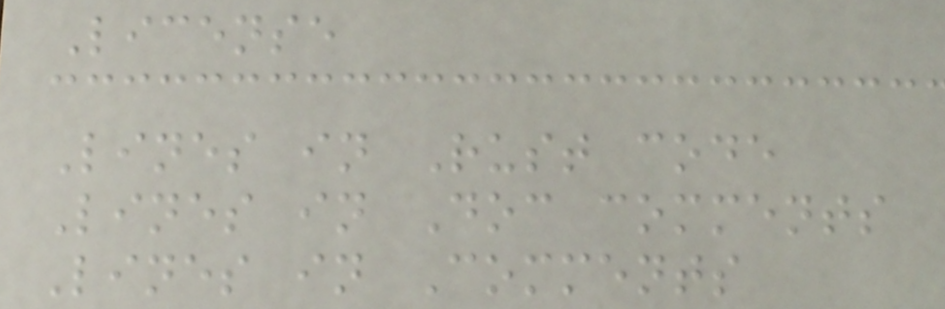License
Lines in Rust code
Lines in Doc comments
Lines in Comments
